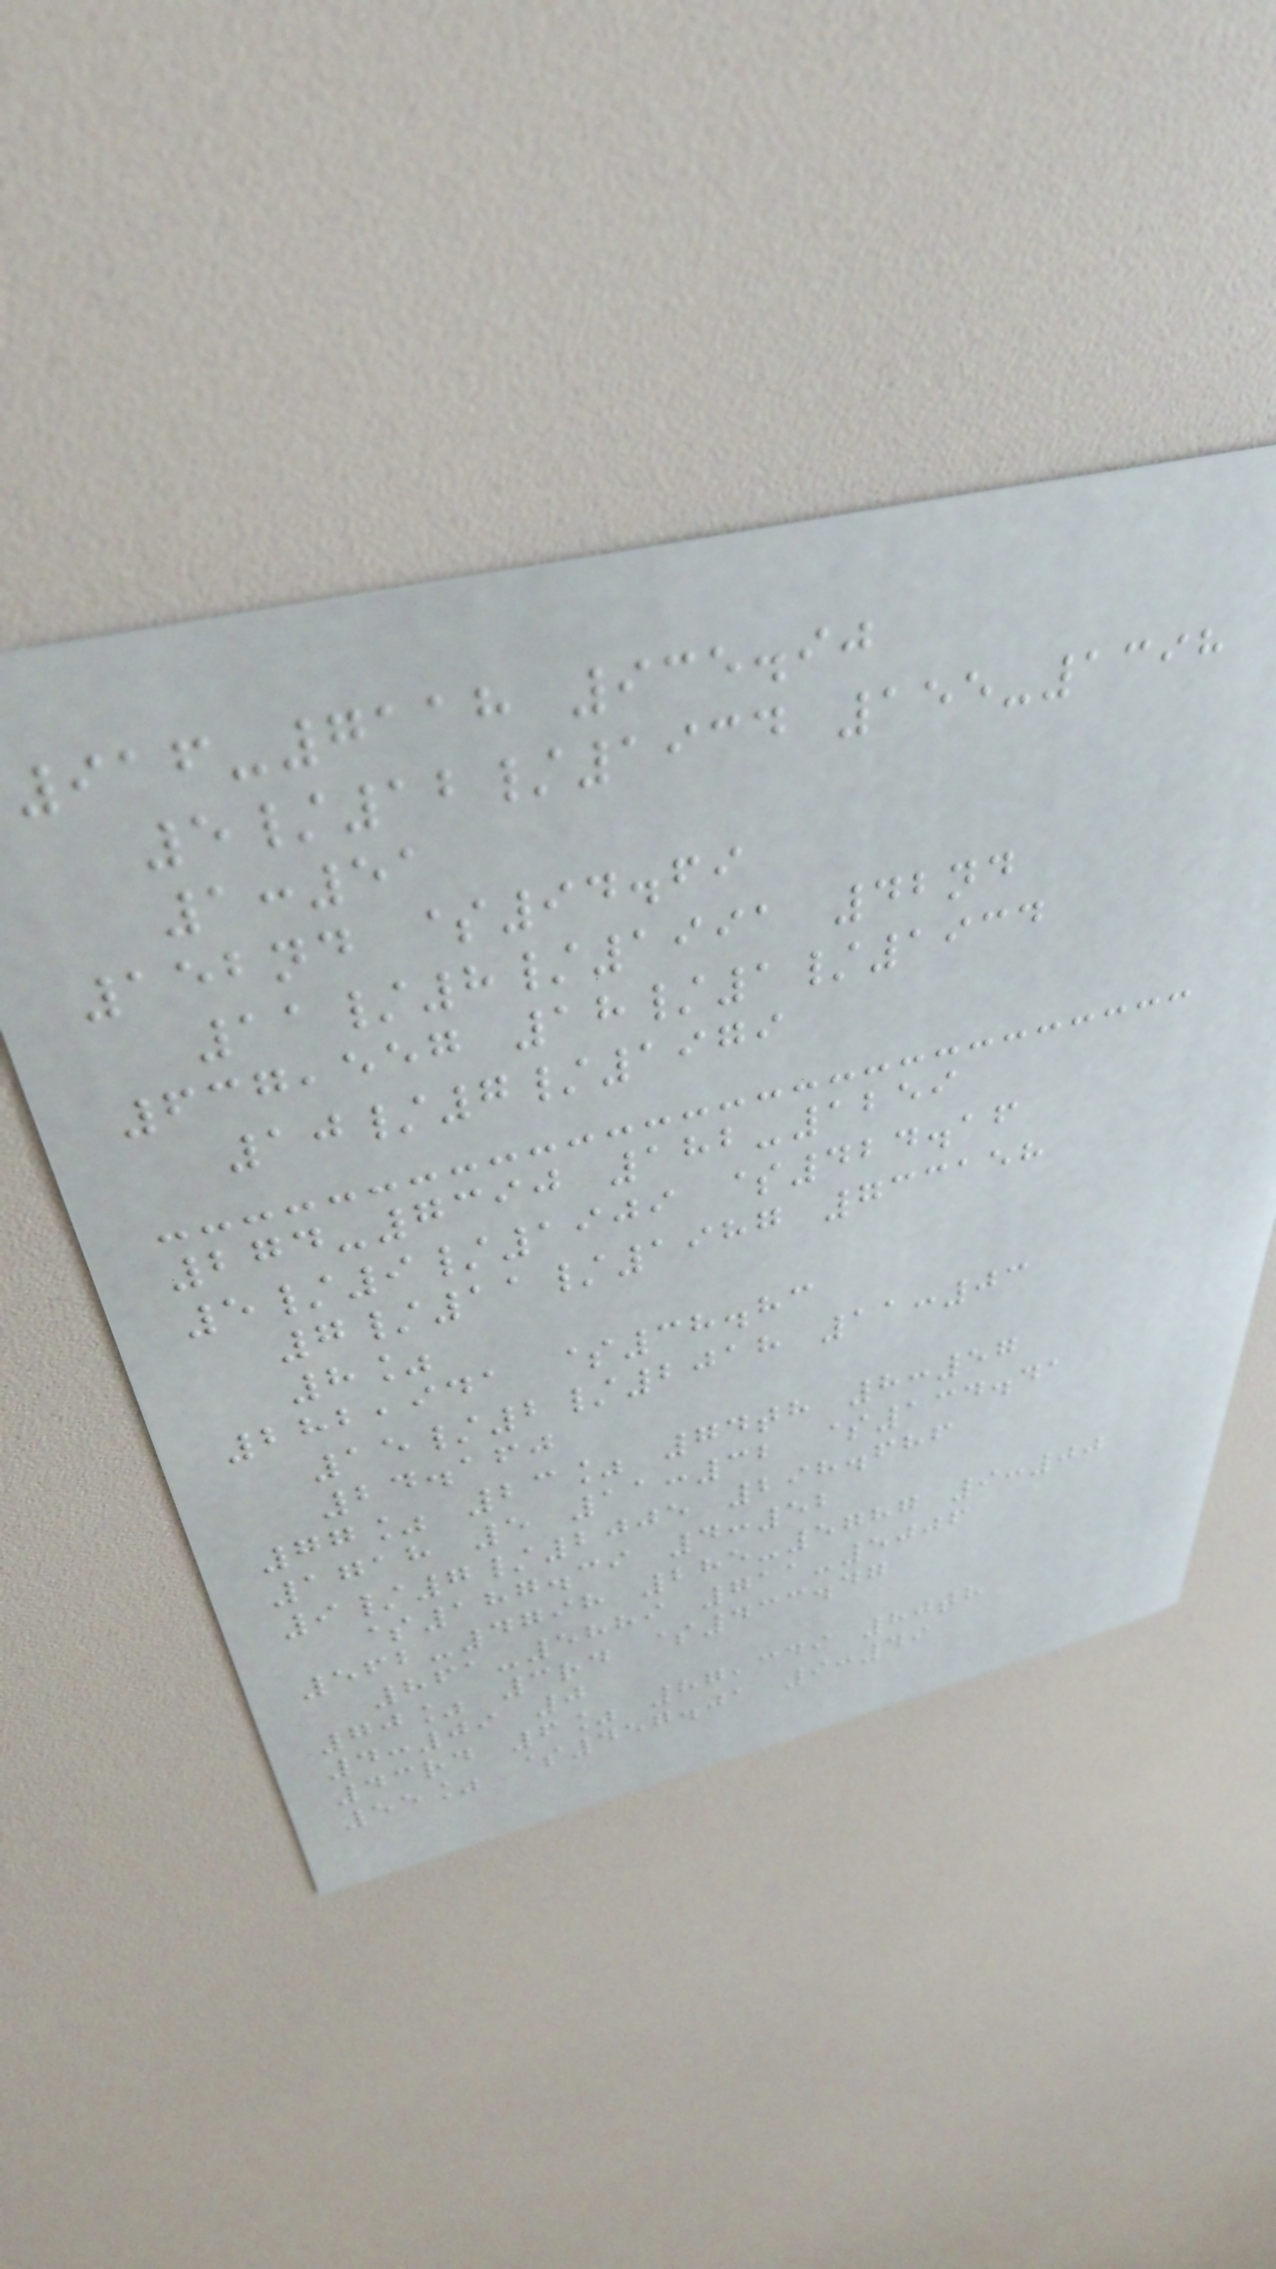916-7118 935.90
5/12/1934 155-1398
1:51
152nd $94.69
11/8/1991 42nd
637,557 18/1/1934
10/7/1979
274-7390 182-1259
5/9/1909 $424.16
7/11/1987 733158
8%
282,941 $38.83
15/2/2018 11:03
24.160
77% 23% 74th 8:57
1718 5 11:32 $134.41
9/7/2005 298.686
$187.39 4:52
562-4798 285-5787 9:00
861-5889 711-5006
70% 3rd $433.47
4:09 0
43rd 6% 87,349 80th
55% $457.01 9:49
